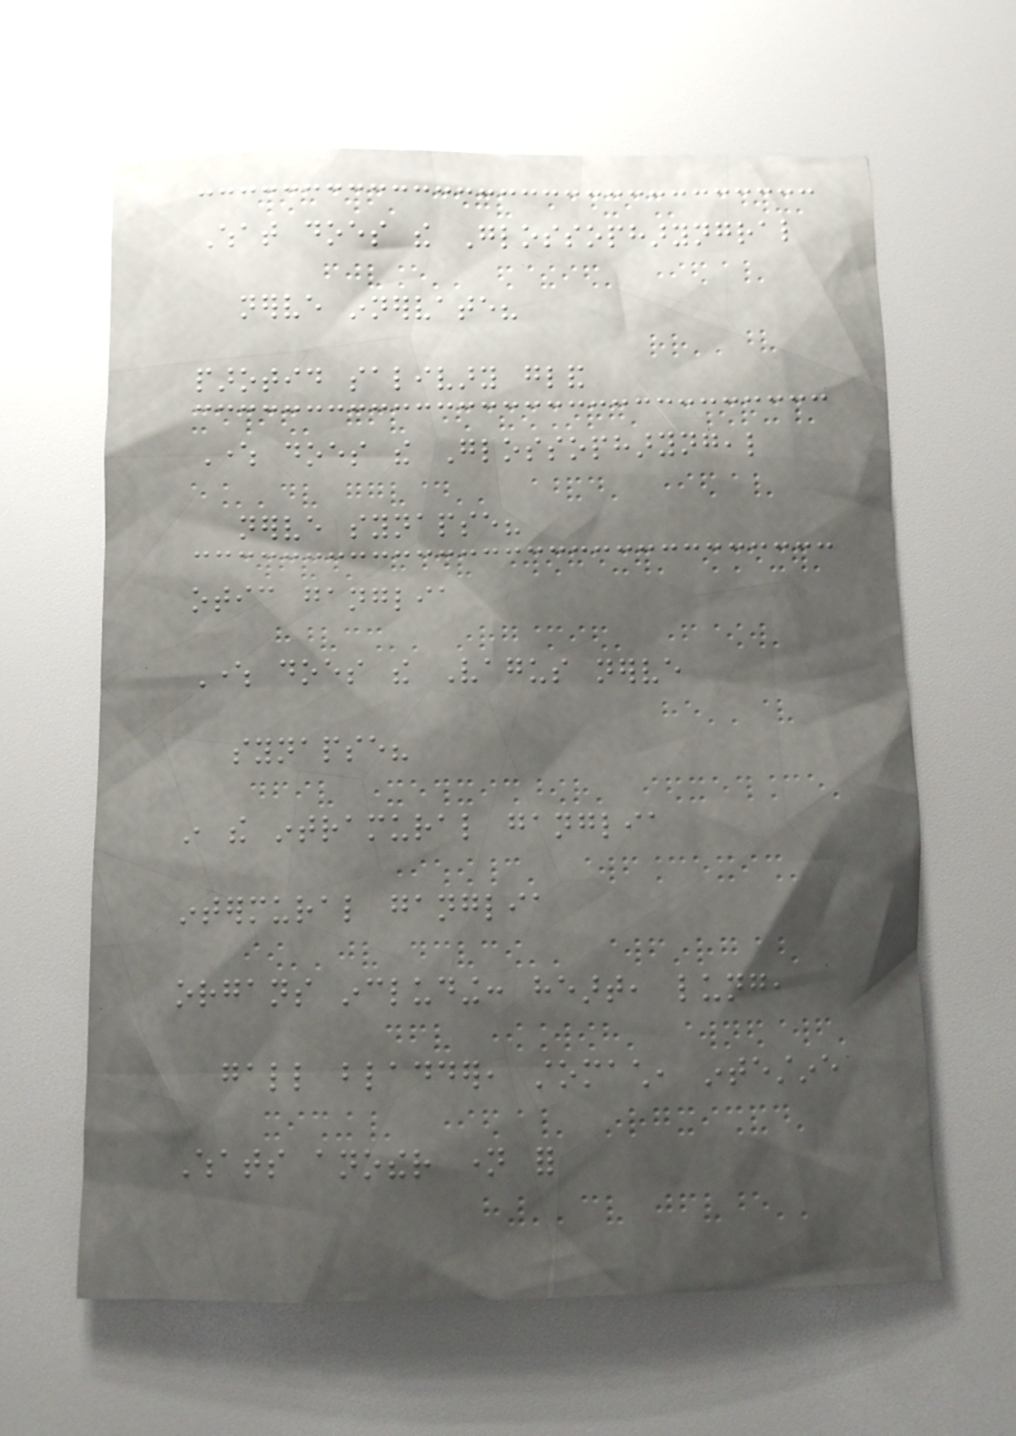What does the Glossopharyngral
nerve innervate?
parotid salivary gland
Where does the Glossopharyngeal
nerve synapse?
otic ganglia
Where does the Vagus nerve
synapse?
in the intramural ganglia
intermural ganglia
organs including: heart, lung,
gall bladder, stomach, intestine
Whats another name for
